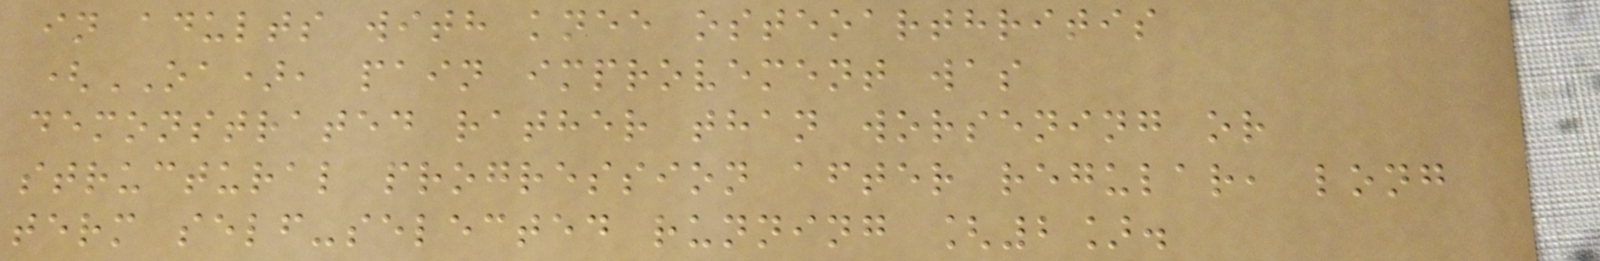in adults with knee osteoarthritis
(OA), pain improvement was
demonstrated rather than worsening or
structural progression after regular, long
term self-selected running [2].
